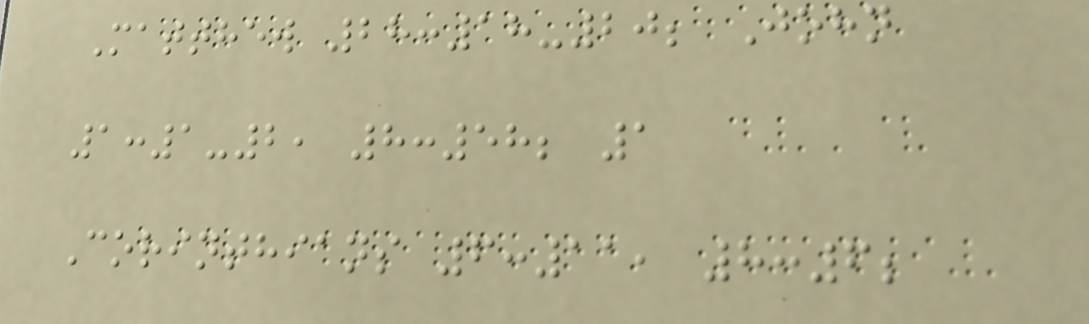Matthew 28:18-20; John
1:1-2, 8:58; 1
Corinthians 6:11, 8:6;
